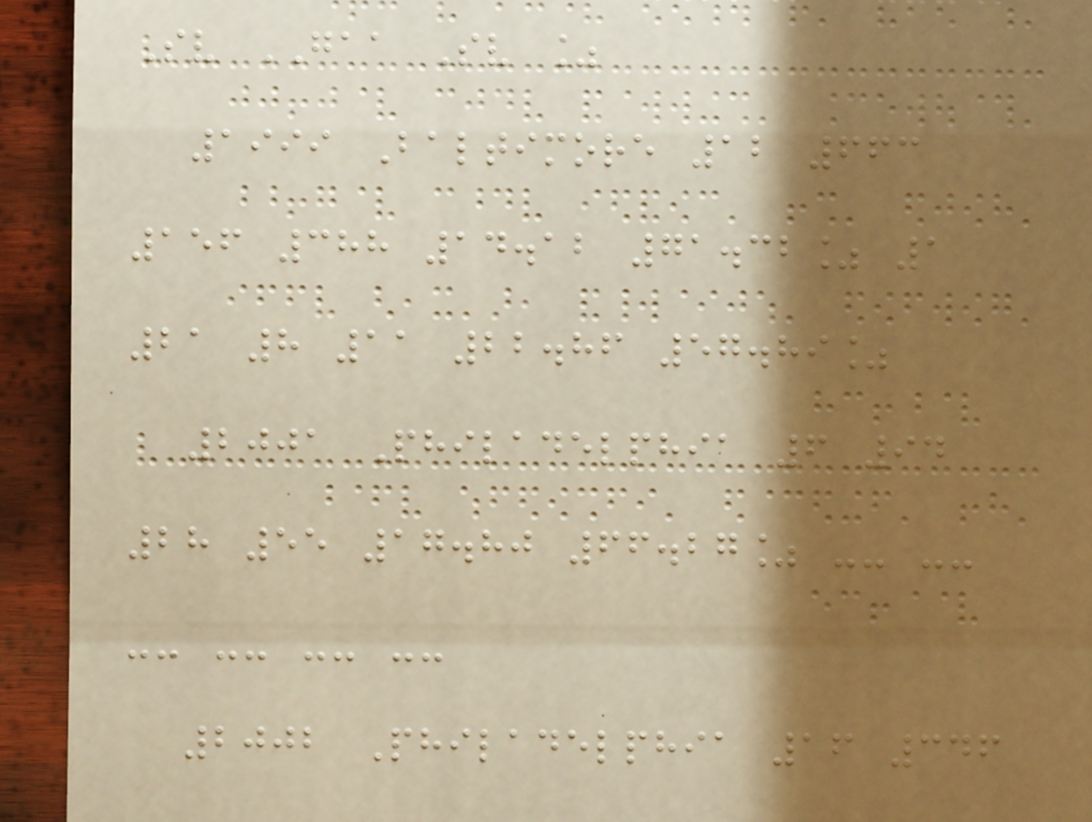Sv GAA Sv %
1999 Baltimore 12 663
156 388 14.12 71.32% 1
21 8 11 22.86 57.89%
2001 Philadelphia 6 94
28 55 17.80 66.27% -- --
-- -- -- --
2002 Philadelphia 16 346
